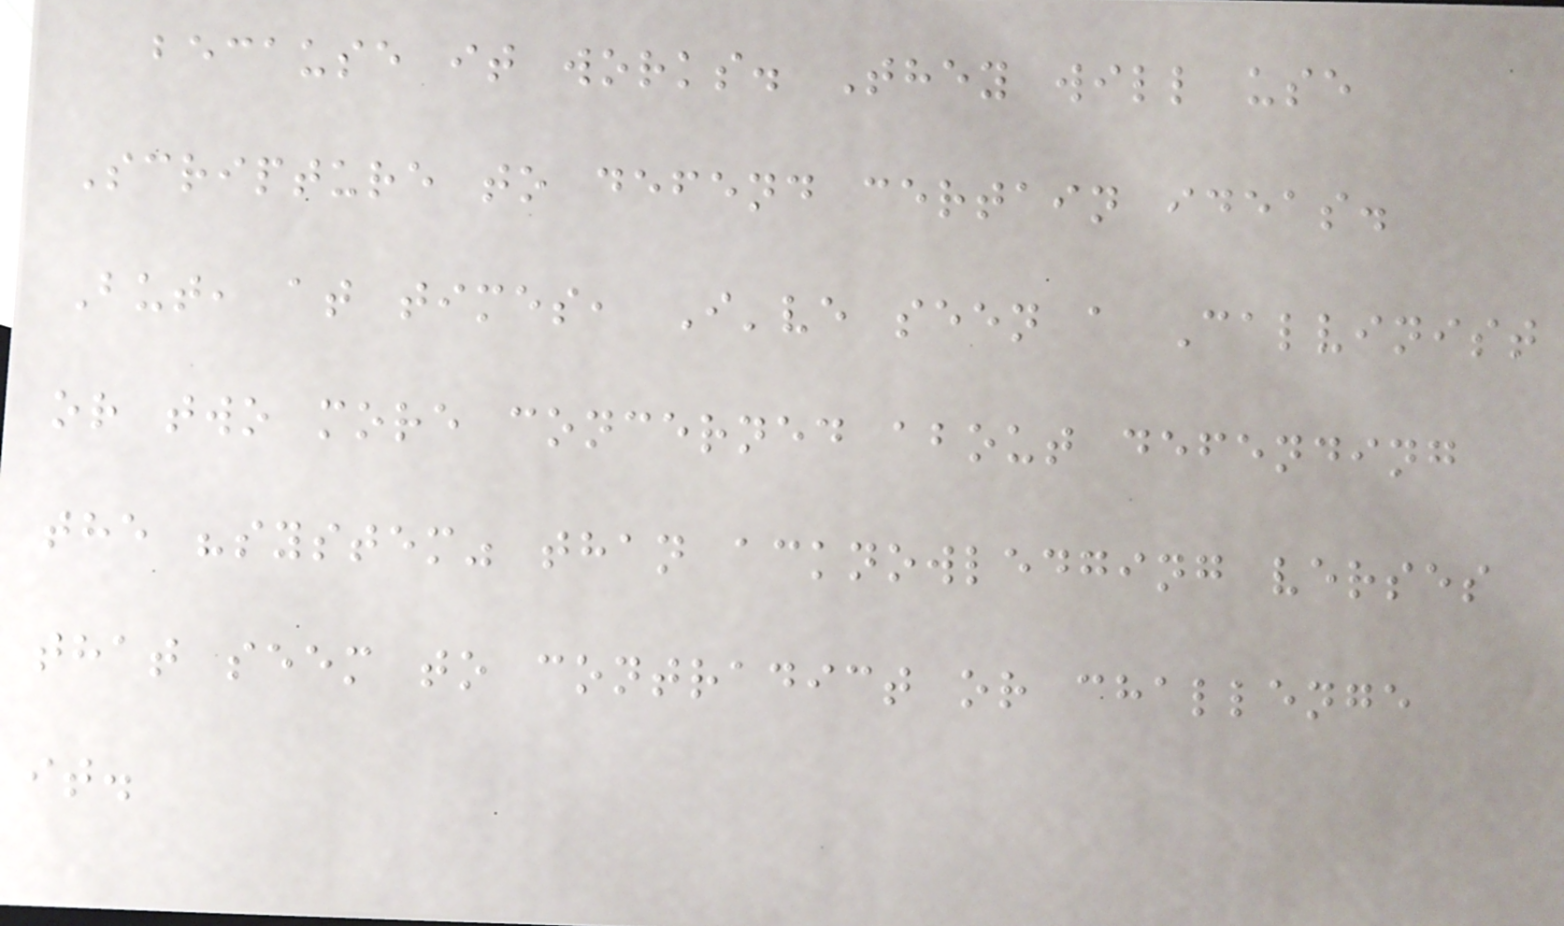because it works. They will use
Scripture to defend certain ideas.
But, at times, I've seen a Calvinist
or two more concerned about defending
the "system" than acknowledging verses
that seem to contradict or challenge
it.
